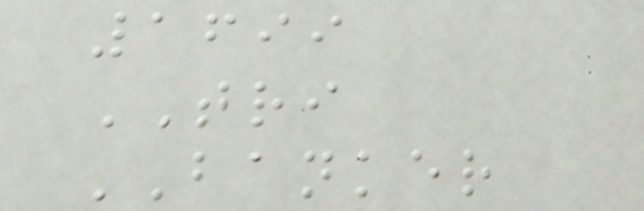1699
TRI
BANKER
